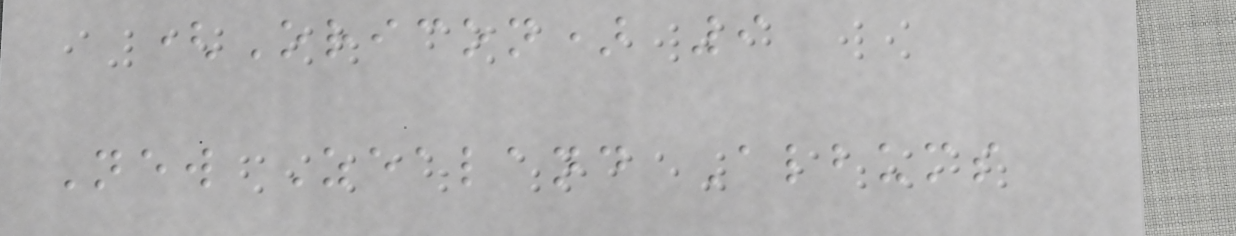(Oricon) 9
New Zealand Albums
